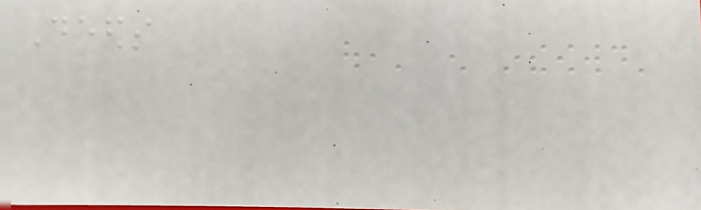Deeds
